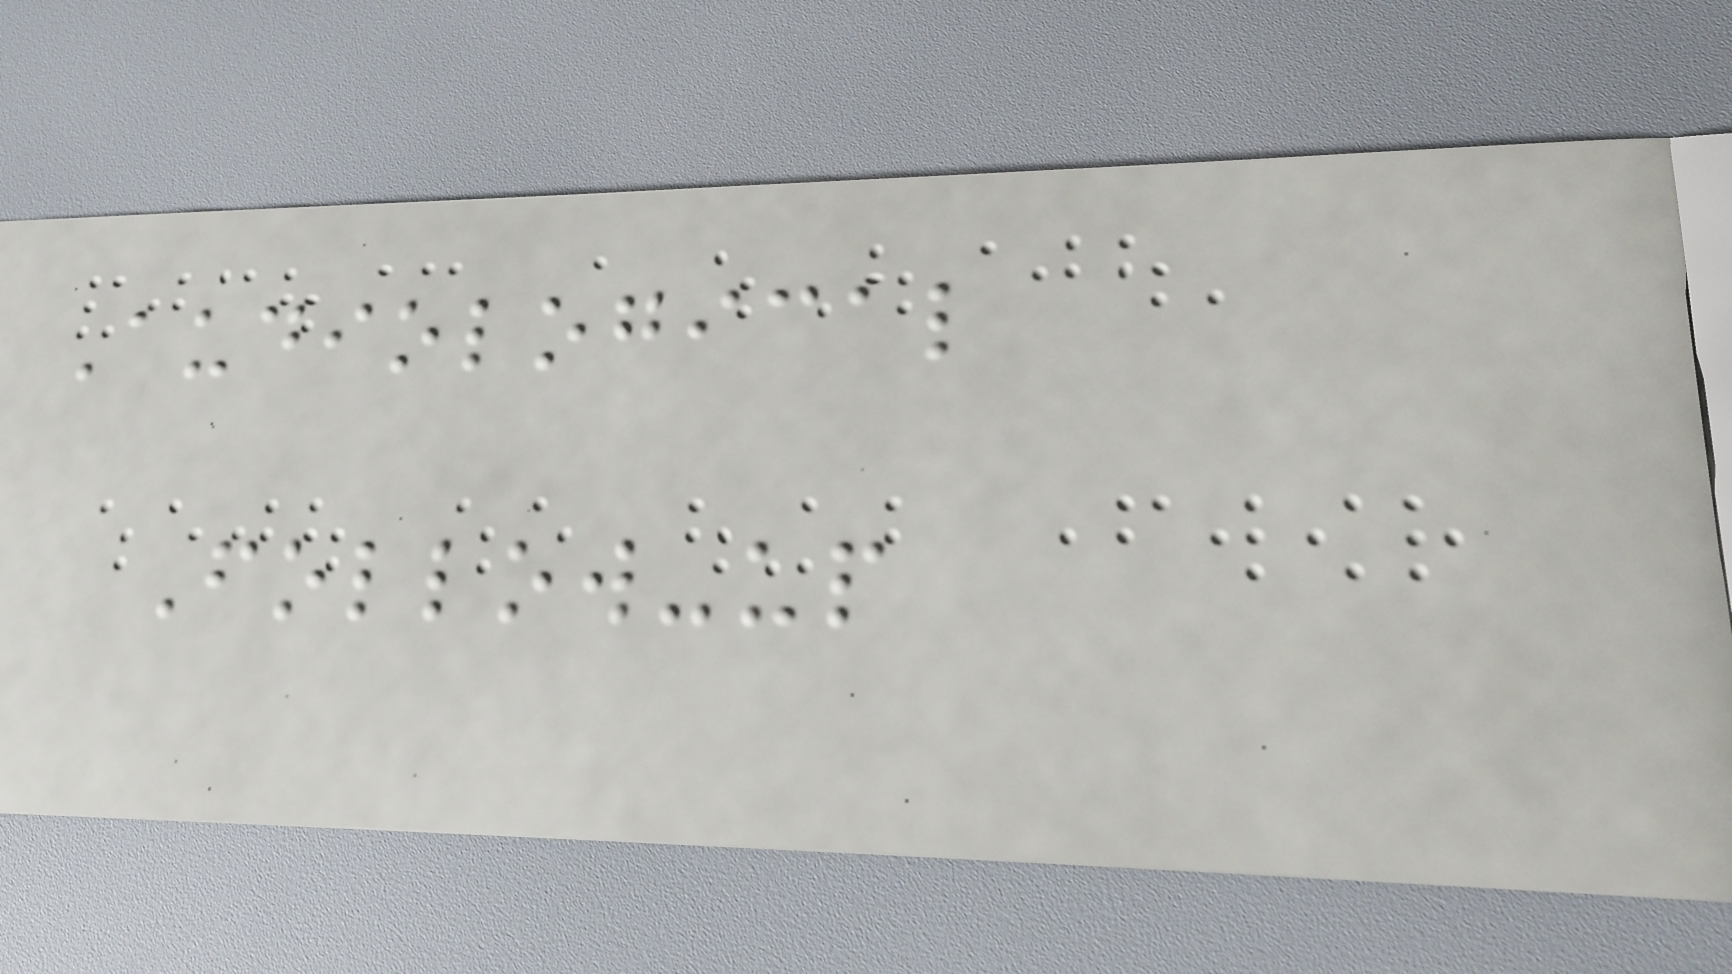Audiological
Follow-up
